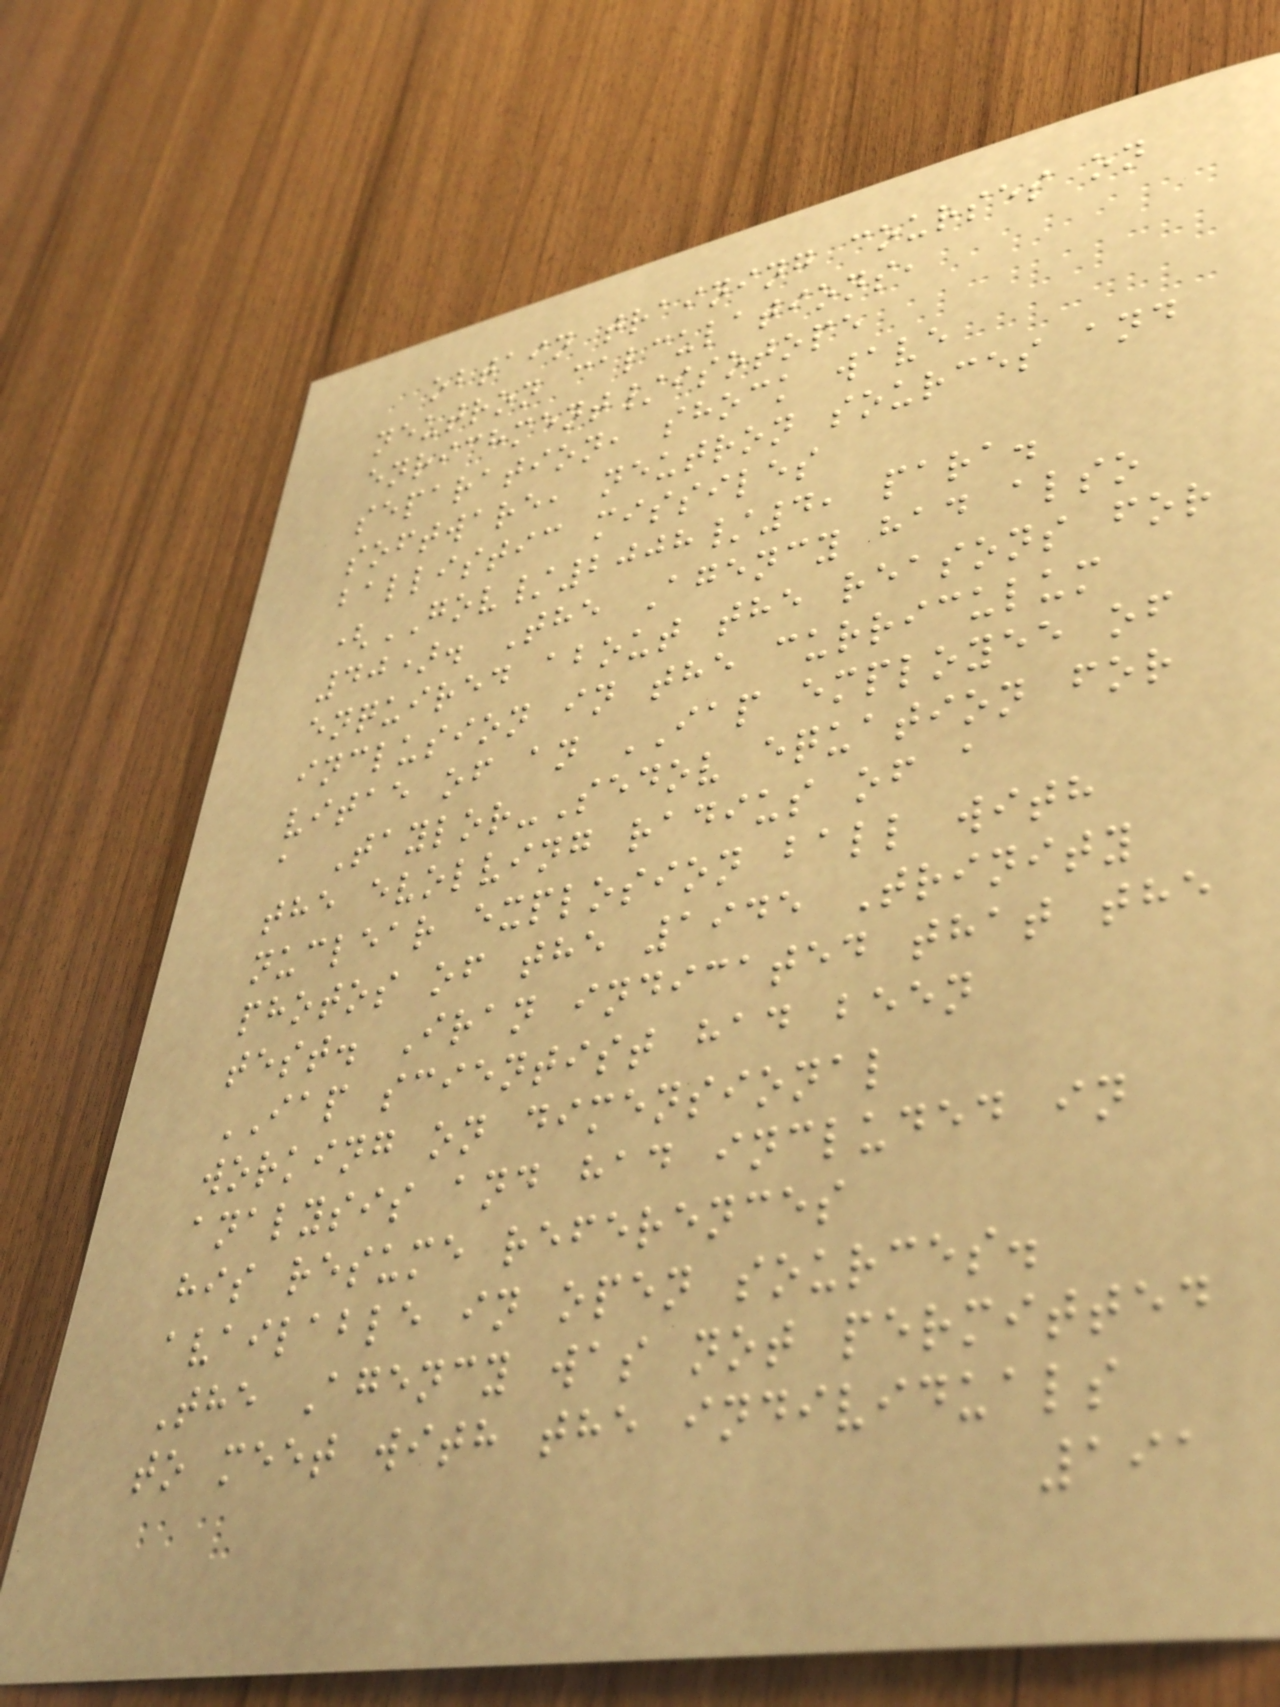obtain training courses on
neutron calculations,
enrichment/isotope
separation, shock wave
software, neutron sources and
ballistic missiles
(GOV/2008/4, para.
40). The Agency had also
enquired about the reasons for
inclusion in the curriculum
vitae of an IAP employee of
a Taylor-Sedov equation for
the evolving radius of a
nuclear explosion ball with
photos of the 1945 Trinity
test. Iran indicated that the
IAP scientist had been
working on dimensional
analysis and had included in
his resume references
available in open sources.
The Agency was not permitted
to meet with the individuals
191
